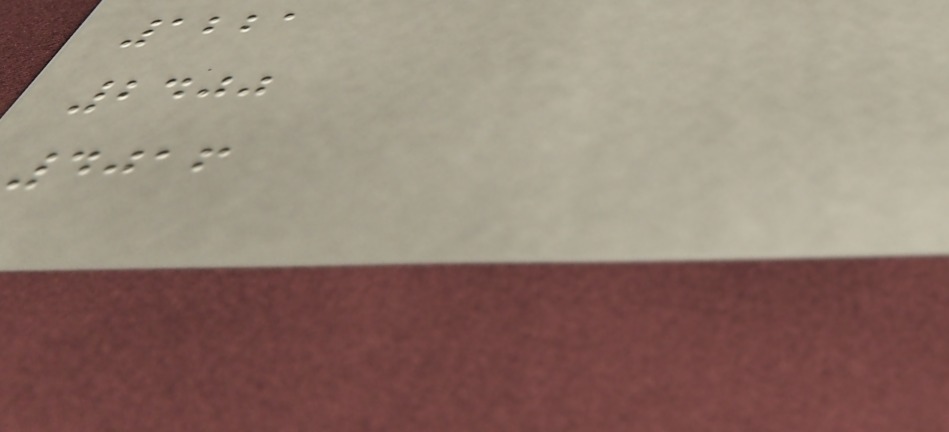1221
2400
4016
